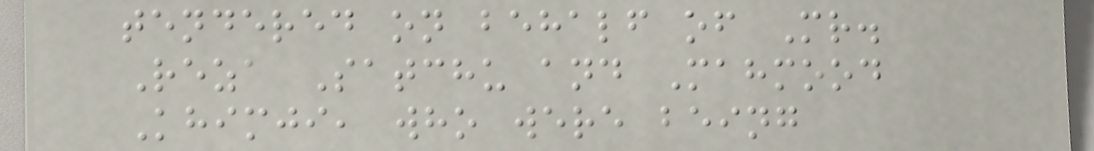tendered on behalf of Mr.
Reza Satchu and Mahmood
Khimji, who were being
